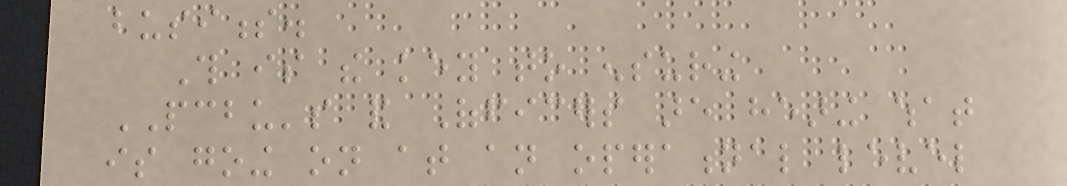business.
This is the key to ensuring
PCBU's and Officers are hearing what
is going on at an operational level
